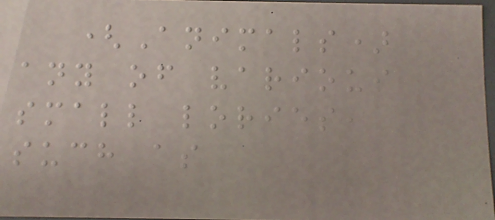(Animals)
any of various
small lories,
such as
